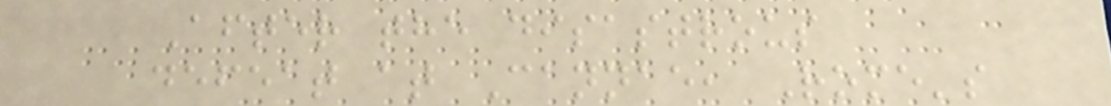After the disastrous
defeat at Cannae, Rome's
